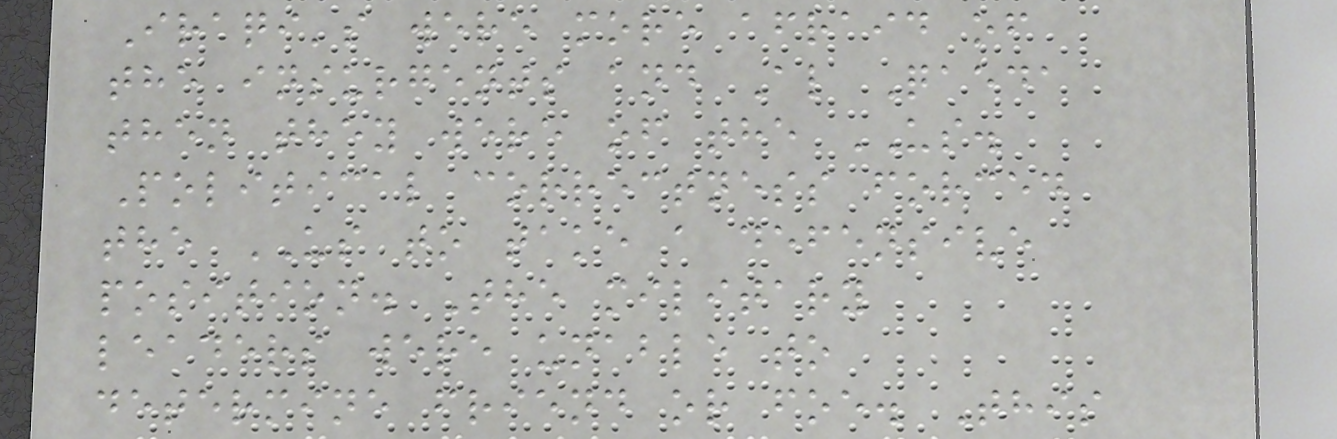Iraqi's were more afraid of
the insurgents and Al Qaeda
then they were of the US.
Political correctness forced
the US to take a defensive
position. The military
leaders were unable to
determine friend or foe. This
